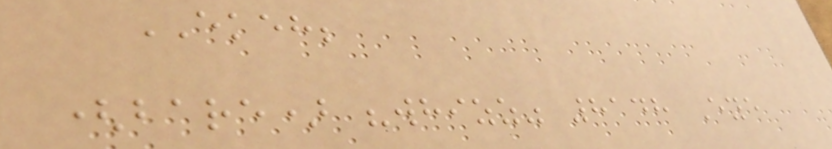EKEH;
(bare) "whizz" 8148 Eye
